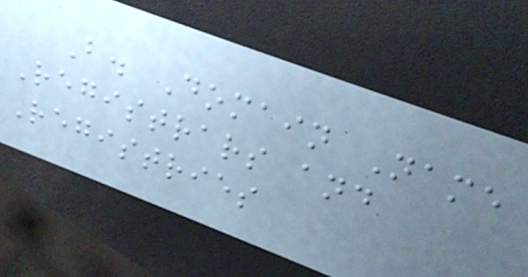B. Domain Name
Registrars and
Registries
